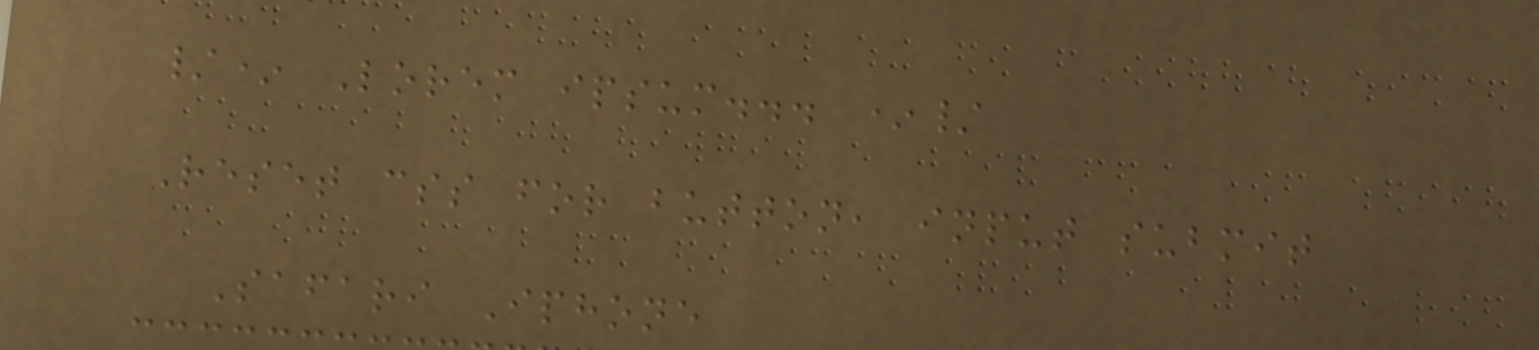/* Lorem ipsum... */
Reset css for button, input submit
Safari Iphone
